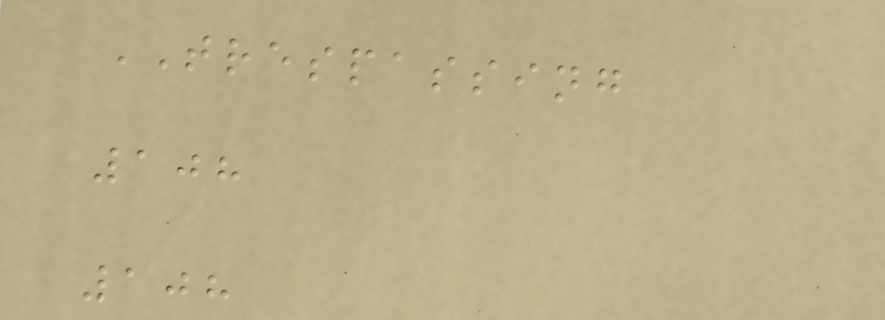TRESPASSING
108
108
